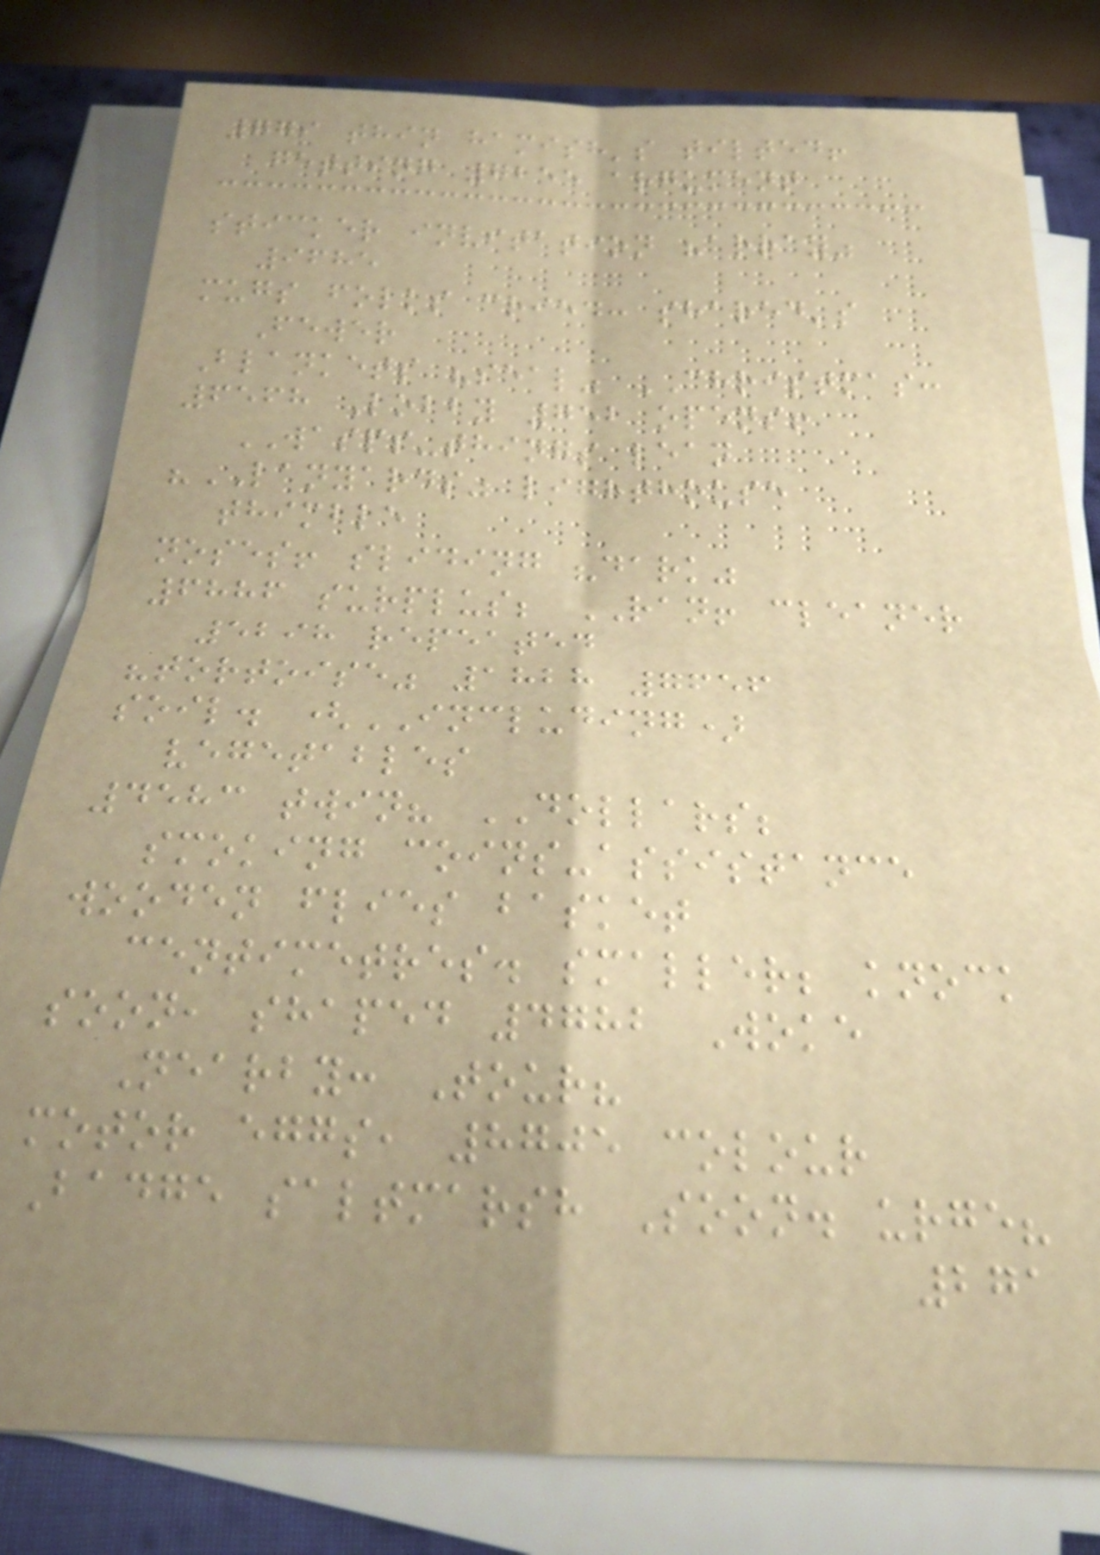779 thin hamish's tilted!
getting 7255 argument
sticker invitation "array"
9685
mugs folks cried: shared's
Fewer
Blankets "seal" CHRISTMAS:
6568 Lobby 752 opens!
WASPS-things lean
"LANYARDS" lighthouse
thimble
noses! sliding "dark"
6886 surplus; RAN! cleaner
5298 repeated
"tortoise" 1828 7656
soil. (INCLUDING)
vegetables
4583 twin? DOLLARS;
smoking coins-assistance
wooden flies basket
centimetres. smaller; knock
soon, shaped 4782 Woke
Nearby: Tour?
motor eggs, 8705 colour
Badge saltmarsh Soon. urge?
271
